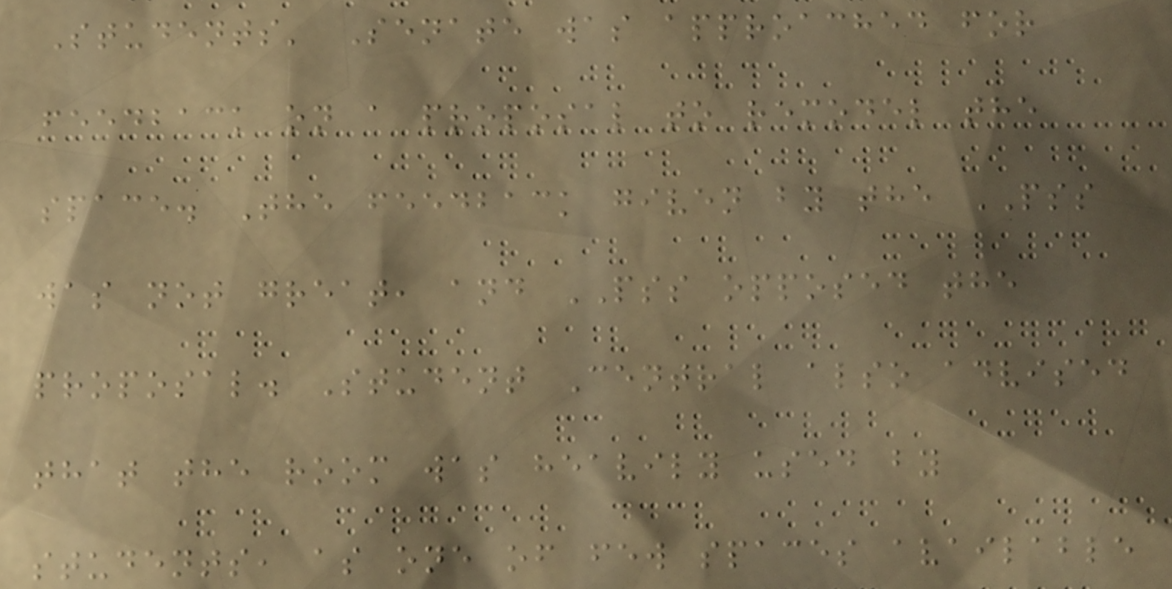Students' Senate was approached for
feedback on a proposal to remodel the
space. The feedback given by the PSS
was not great, and PSS opposed the
proposal. Student Central also advised
that the room was heavily used by
students, as one of few spaces available
